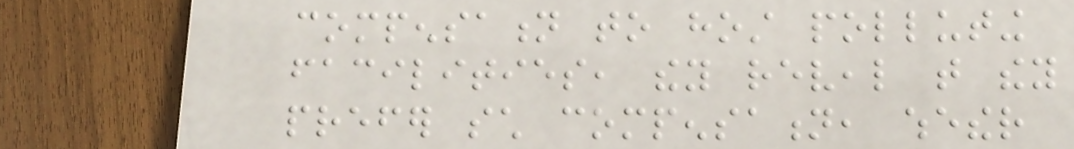compensation to host polluting
facilities, they reveal that they
prefer such compensation, whether
